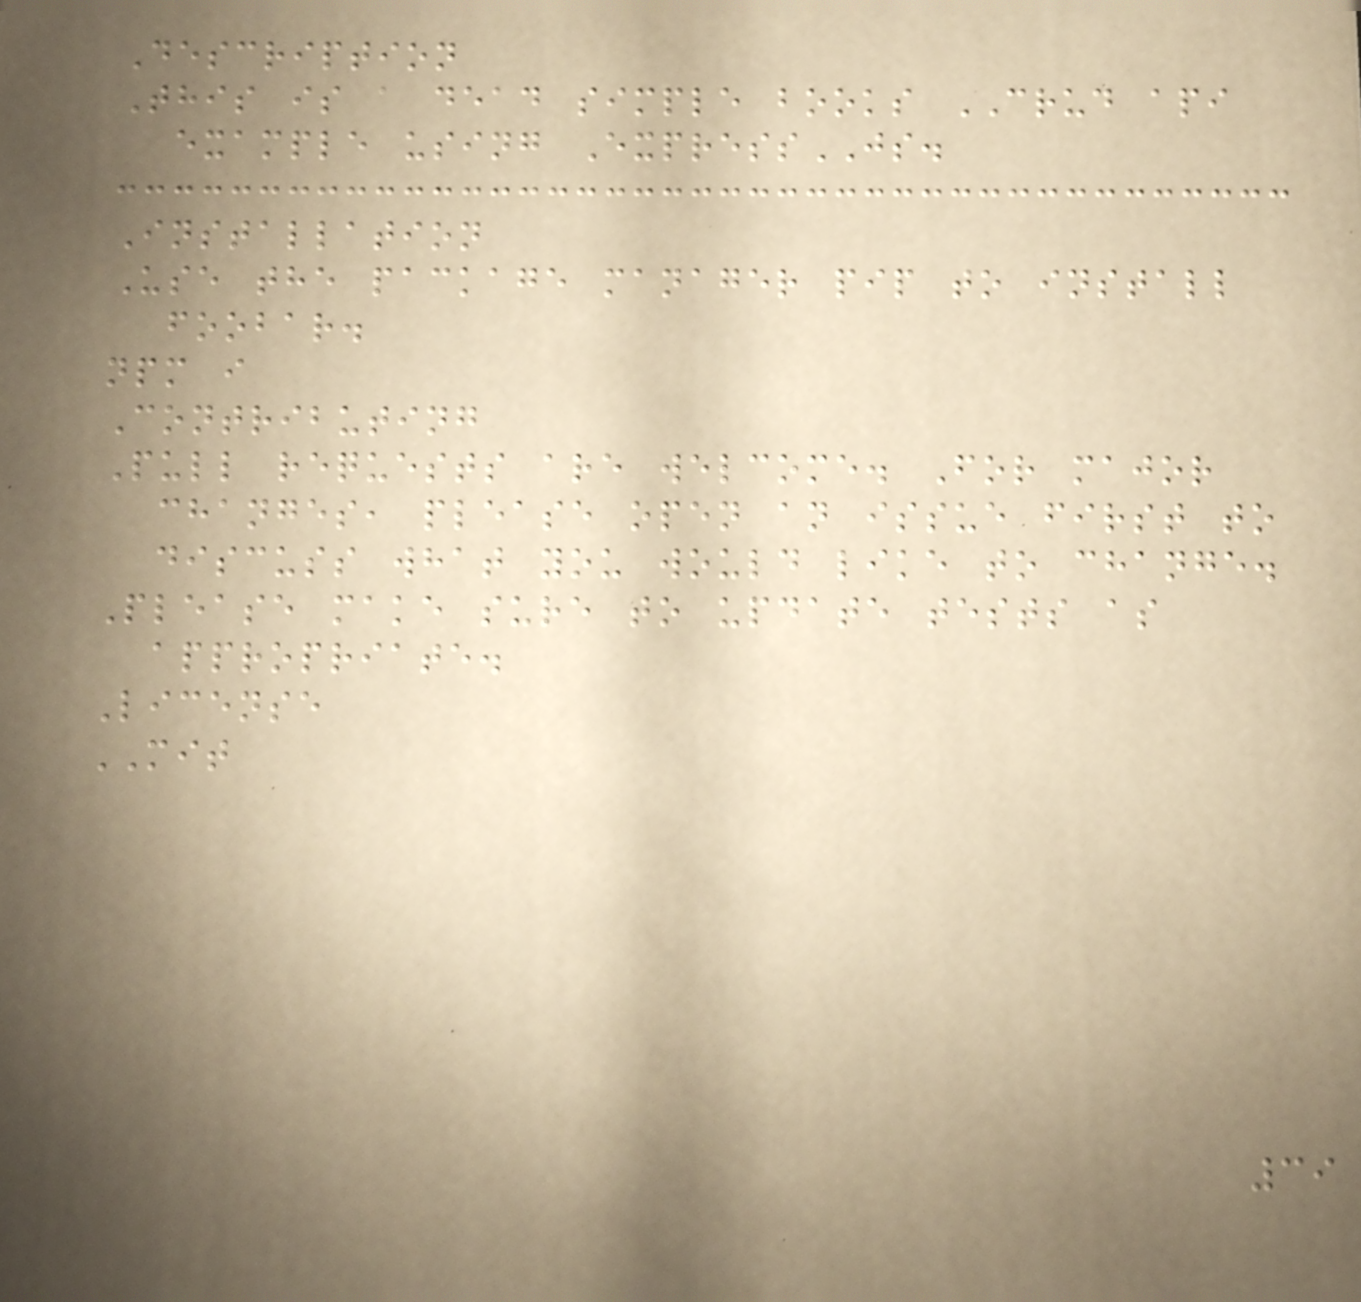Description
This is a dead simple books CRUD api
example using ExpressJS.
Installation
Use the package manager pip to install
foobar.
npm i
Contributing
Pull requests are welcome. For major
changes, please open an issue first to
discuss what you would like to change.
Please make sure to update tests as
appropriate.
License
MIT
39
